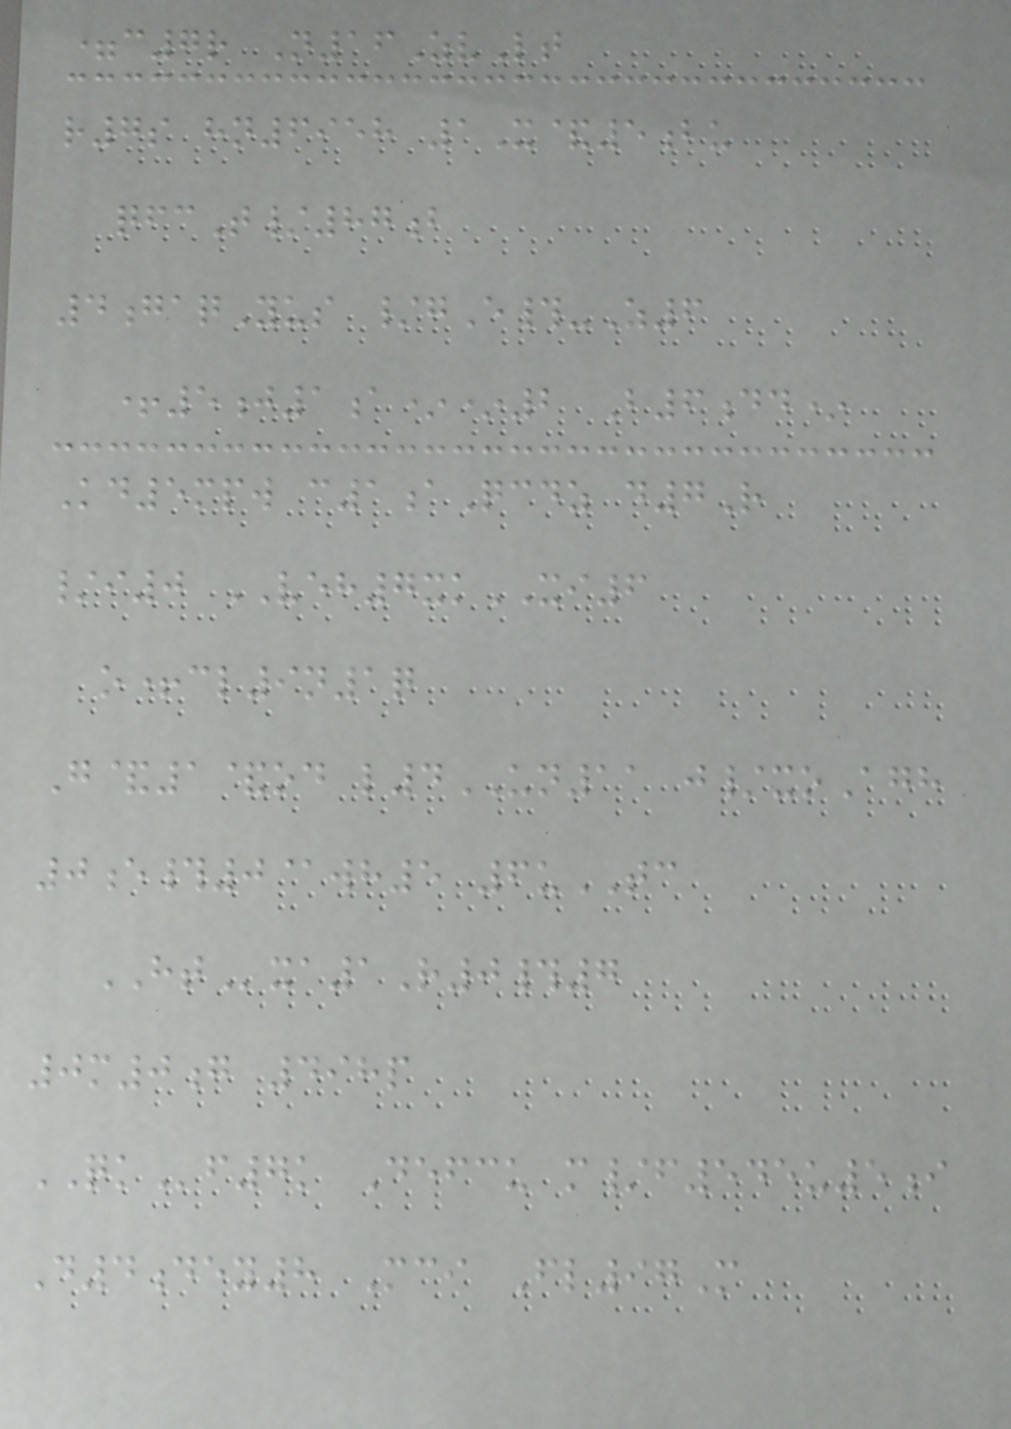=c7r N16ZvLt
r7s hn6958 1X&5bu
qfcT/87b
4gaqYus /gE#-Z6
+5j1a**2 B6dd*
Kd5mpw c1aQcdz d7R
/i0 VEH7xkXI6
o+cl9n1q
G&1&od l4UN11 j/xoAgh
0e#0@wh5 6uTC
HTxa1R0#7
0m0g 498p
QKf7k Defcu m/f545u5i
D4dey8 Mci Fl97M
